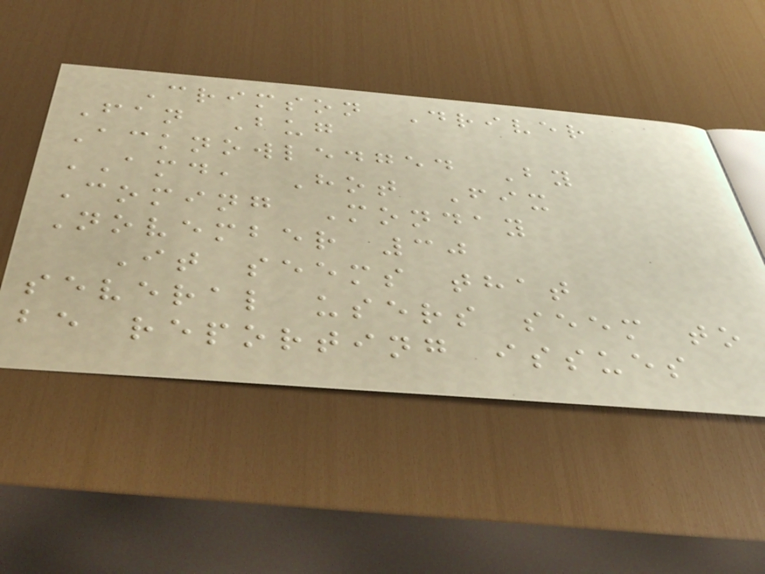Crimson Driver
Fan Bug
Acknowledged By
AMD, Hot Fix
Coming Monday
November 30
It seems that
several users seem to
be reporting issues
